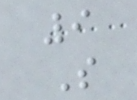9
S
